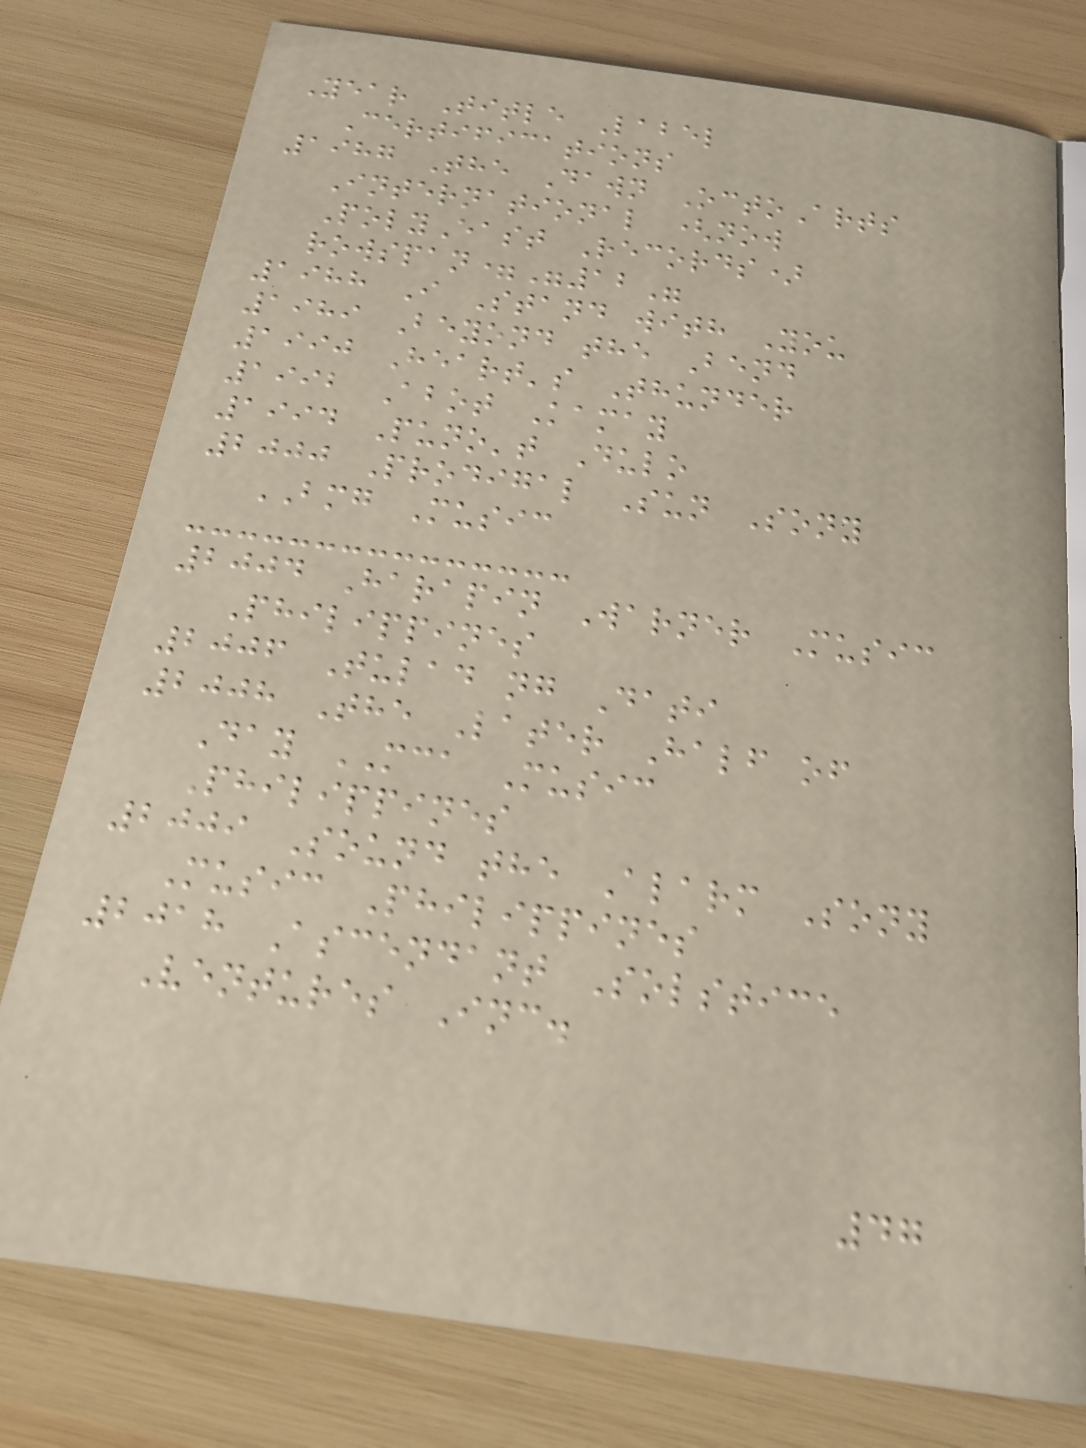Year Title Label
Certifications
1987 The Dawn OctoArts
International (now
PolyEast Records)
rowspan="12"
1988 I Stand with You
1989 Beyond the Bend
1990 Heart's Thunder
1992 Abot Kamay
1994 Puno't Dulo
2000 Prodigal Sun Sony
BMG Music
2004 Harapin Warner Music
Philippines
2006 Tulad ng Dati
2008 The Later Half of
Day MCA Music
Philippines
2009 Sound the Alarm Sony
Music Philippines
2018 Ascendant Solstice
Ventures Inc.
47
